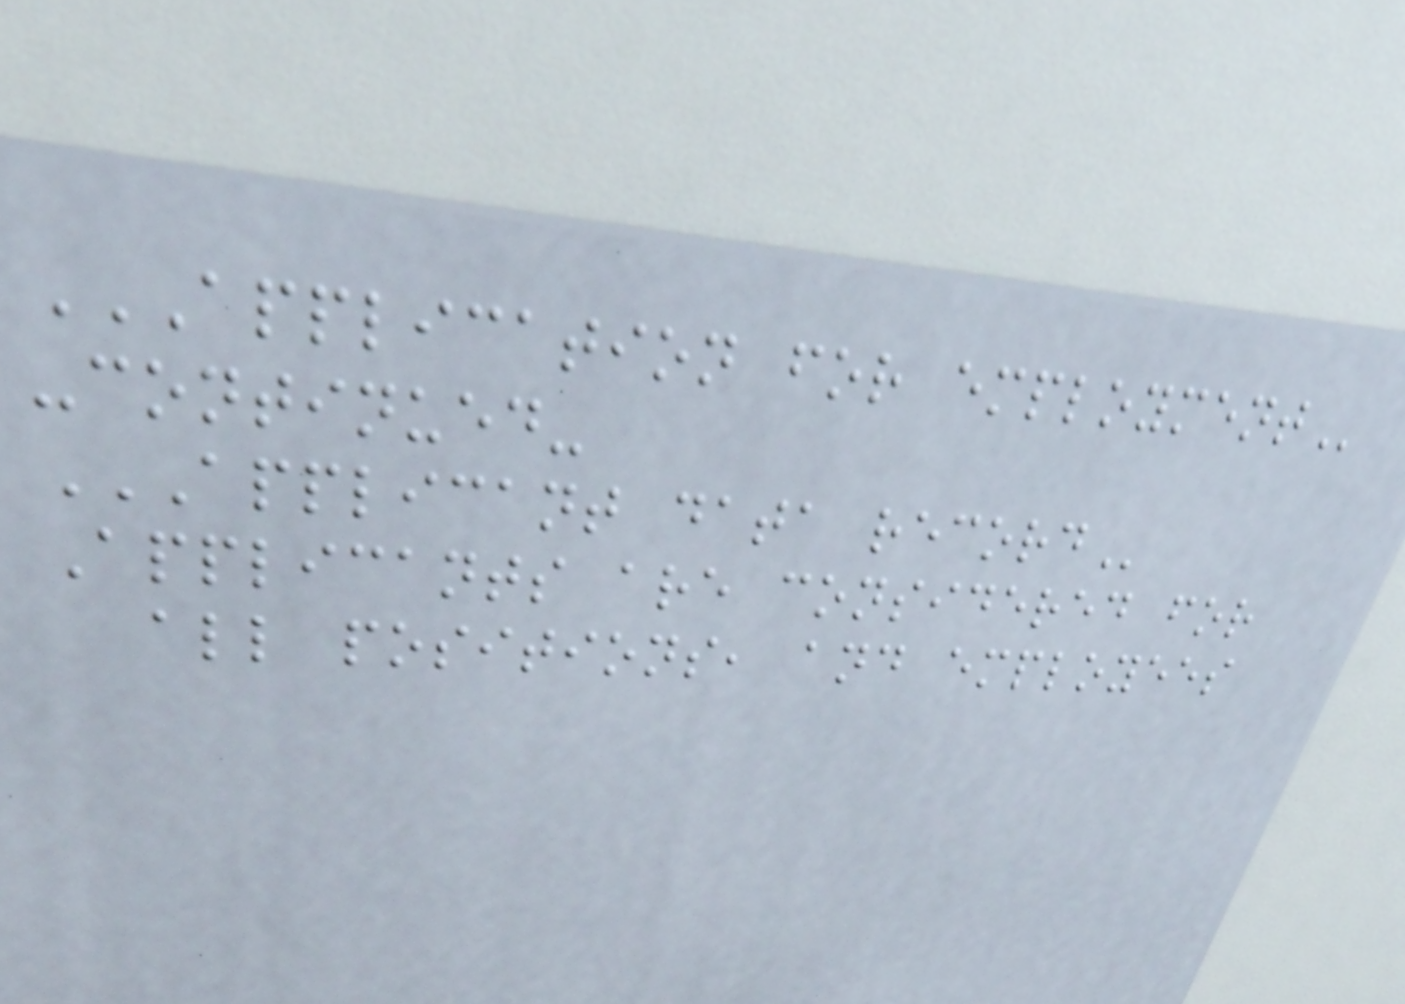APPLICATION FOR EMPLOYMENT
-continued-
APPLICANT DATA RECORD
Applicants are considered for
all positions, and employees
